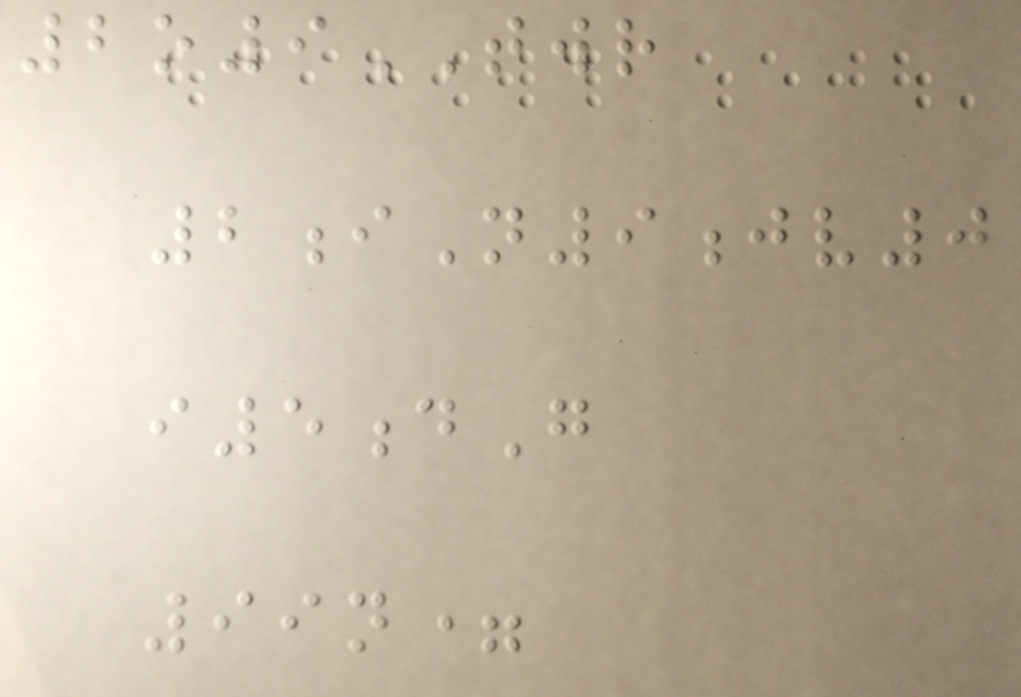2o9TWR
2iN9jv0
i5dG
99n=
